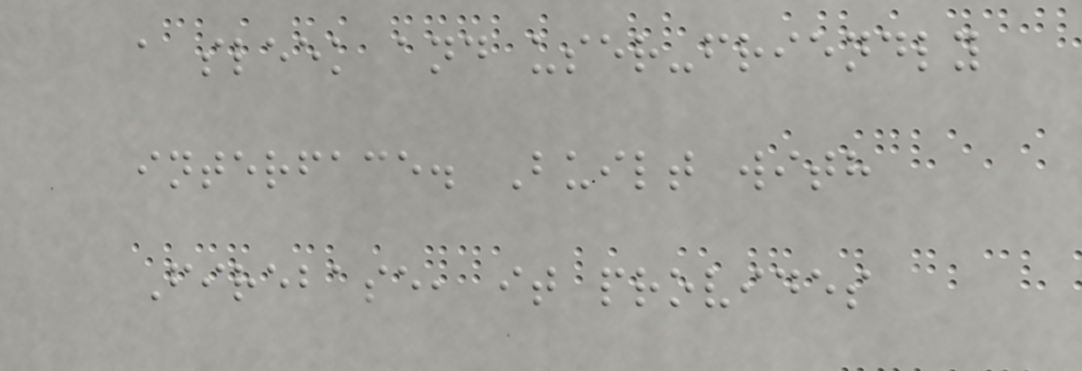a sleek and user-friendly
interface. Built with
Firebase, it provides
